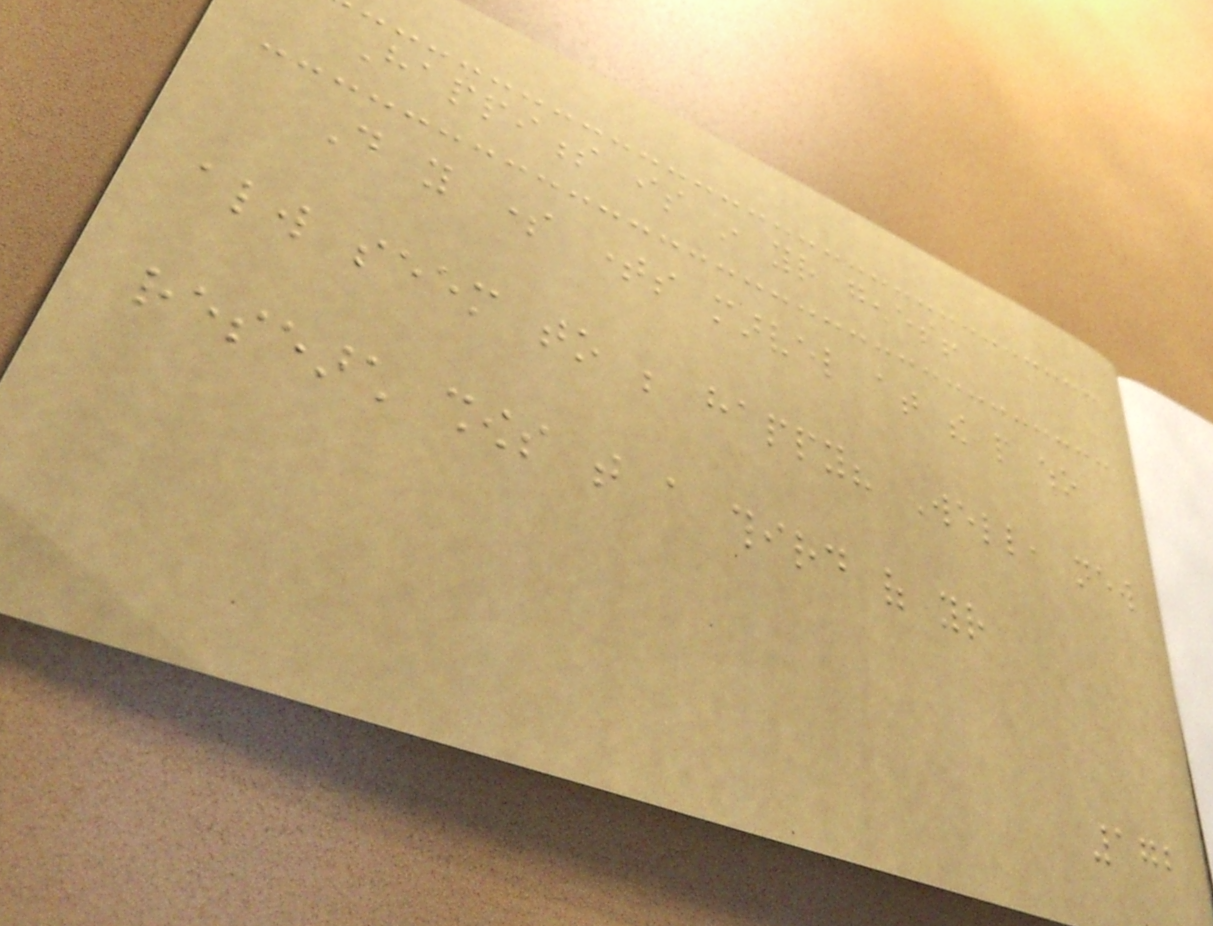Happiness is in your genes!
Do you some times marvel at the people who
always seem to be happy? Well, new
research shows that a third of your
172
